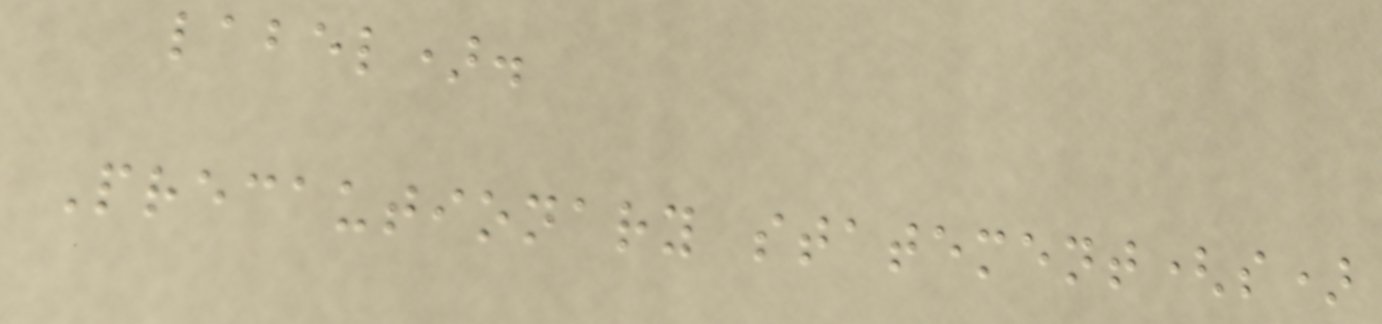label).
Precautionary statement(s)
